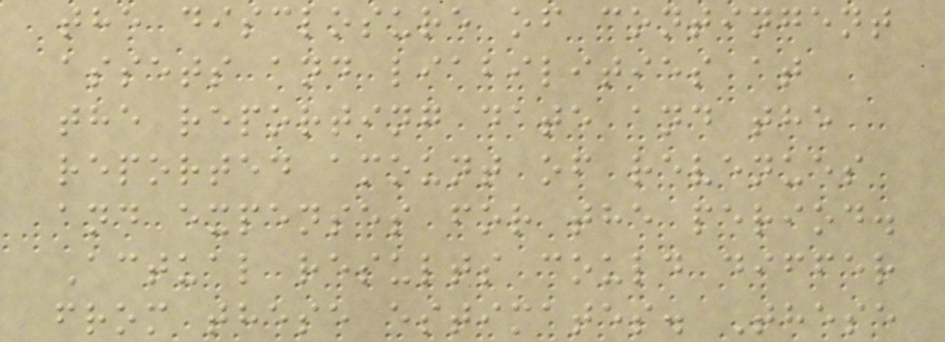the disclosure of contingent
assets and liabilities at
the reporting date and the
reported amount of revenues
and expenses for the period.
Actual results could differ
from these estimates. These
